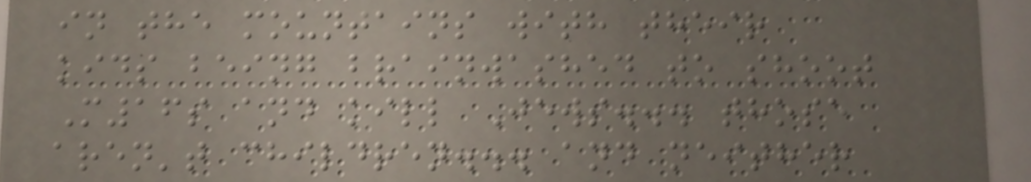in the mountains with their
kids being brainwashed to shoot
M16s and kill Jews... those
aren't children... and neither
